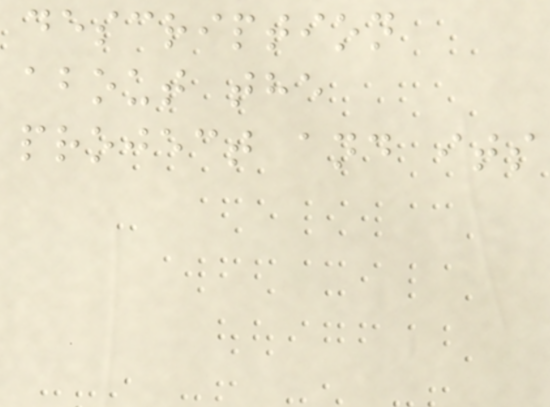description
about the
project and its
